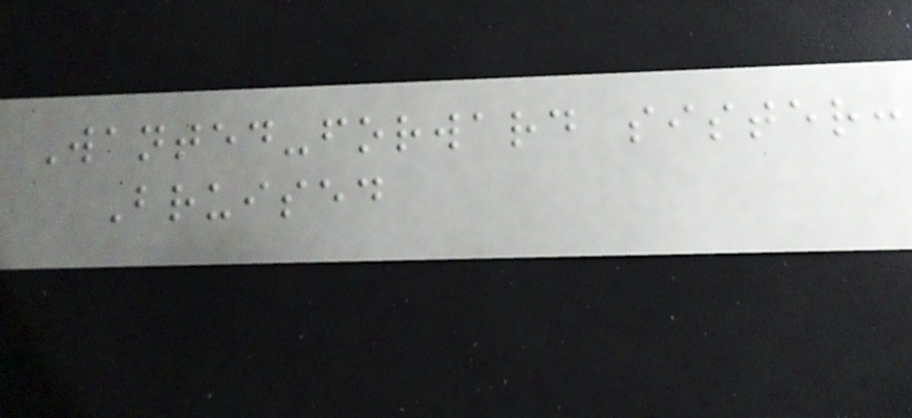Wanted-forward sister:
Bruised
